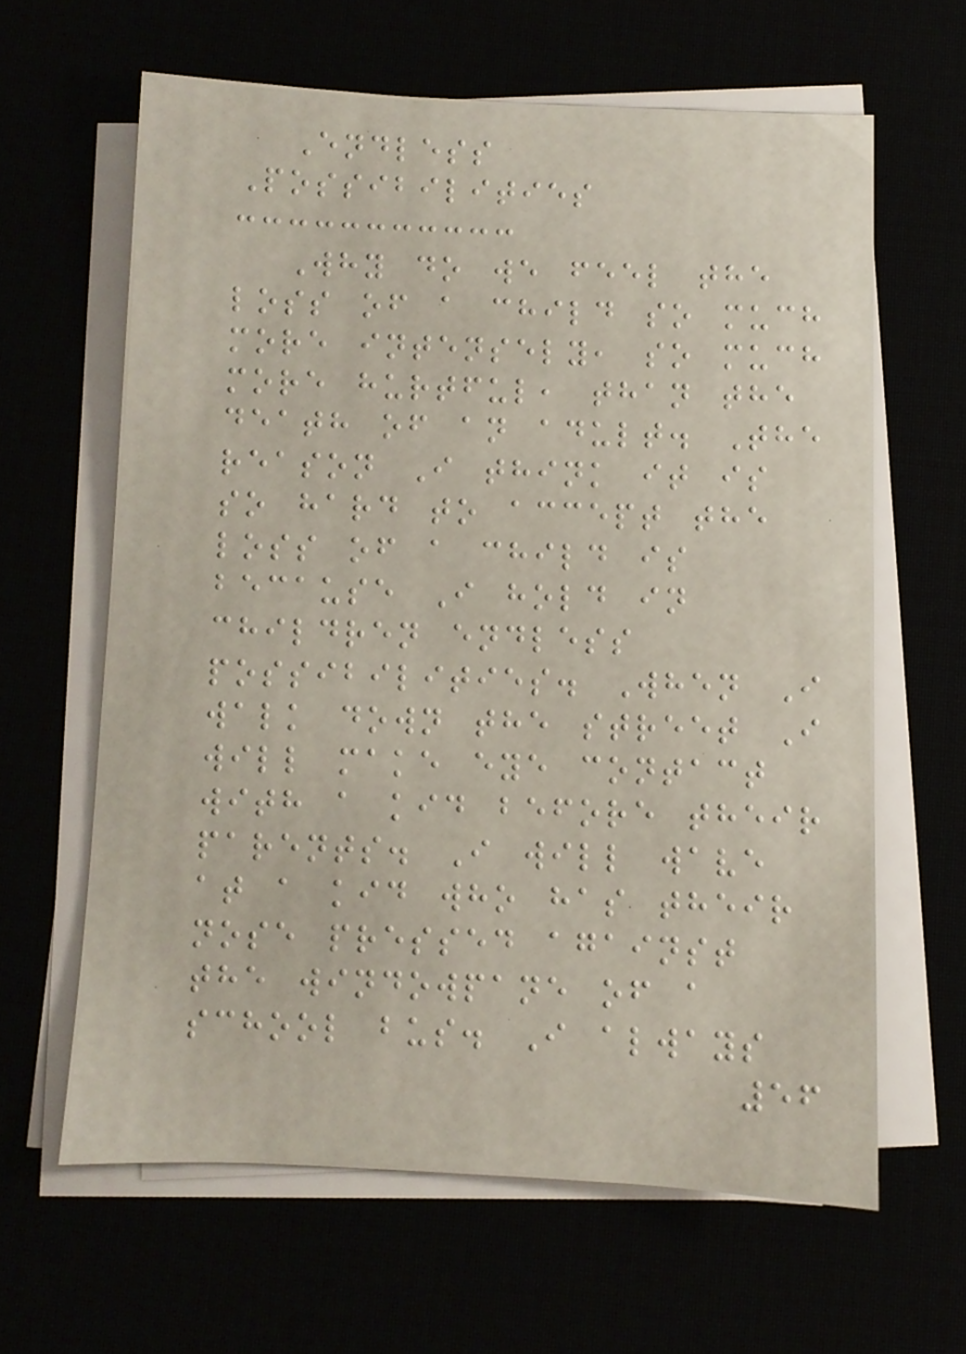Endless
Possibilities
Why do we feel the
loss of a child so much
more intensely, so much
more hurtful, than the
death of an adult. The
reason I think it is
so hard to accept the
loss of a child is
because I hold in
children endless
possibilities. When I
walk down the street I
will make eye contact
with a kid before their
parents. I will wave
at a kid who has their
nose pressed against
the windowpane of a
school bus. I always
56
